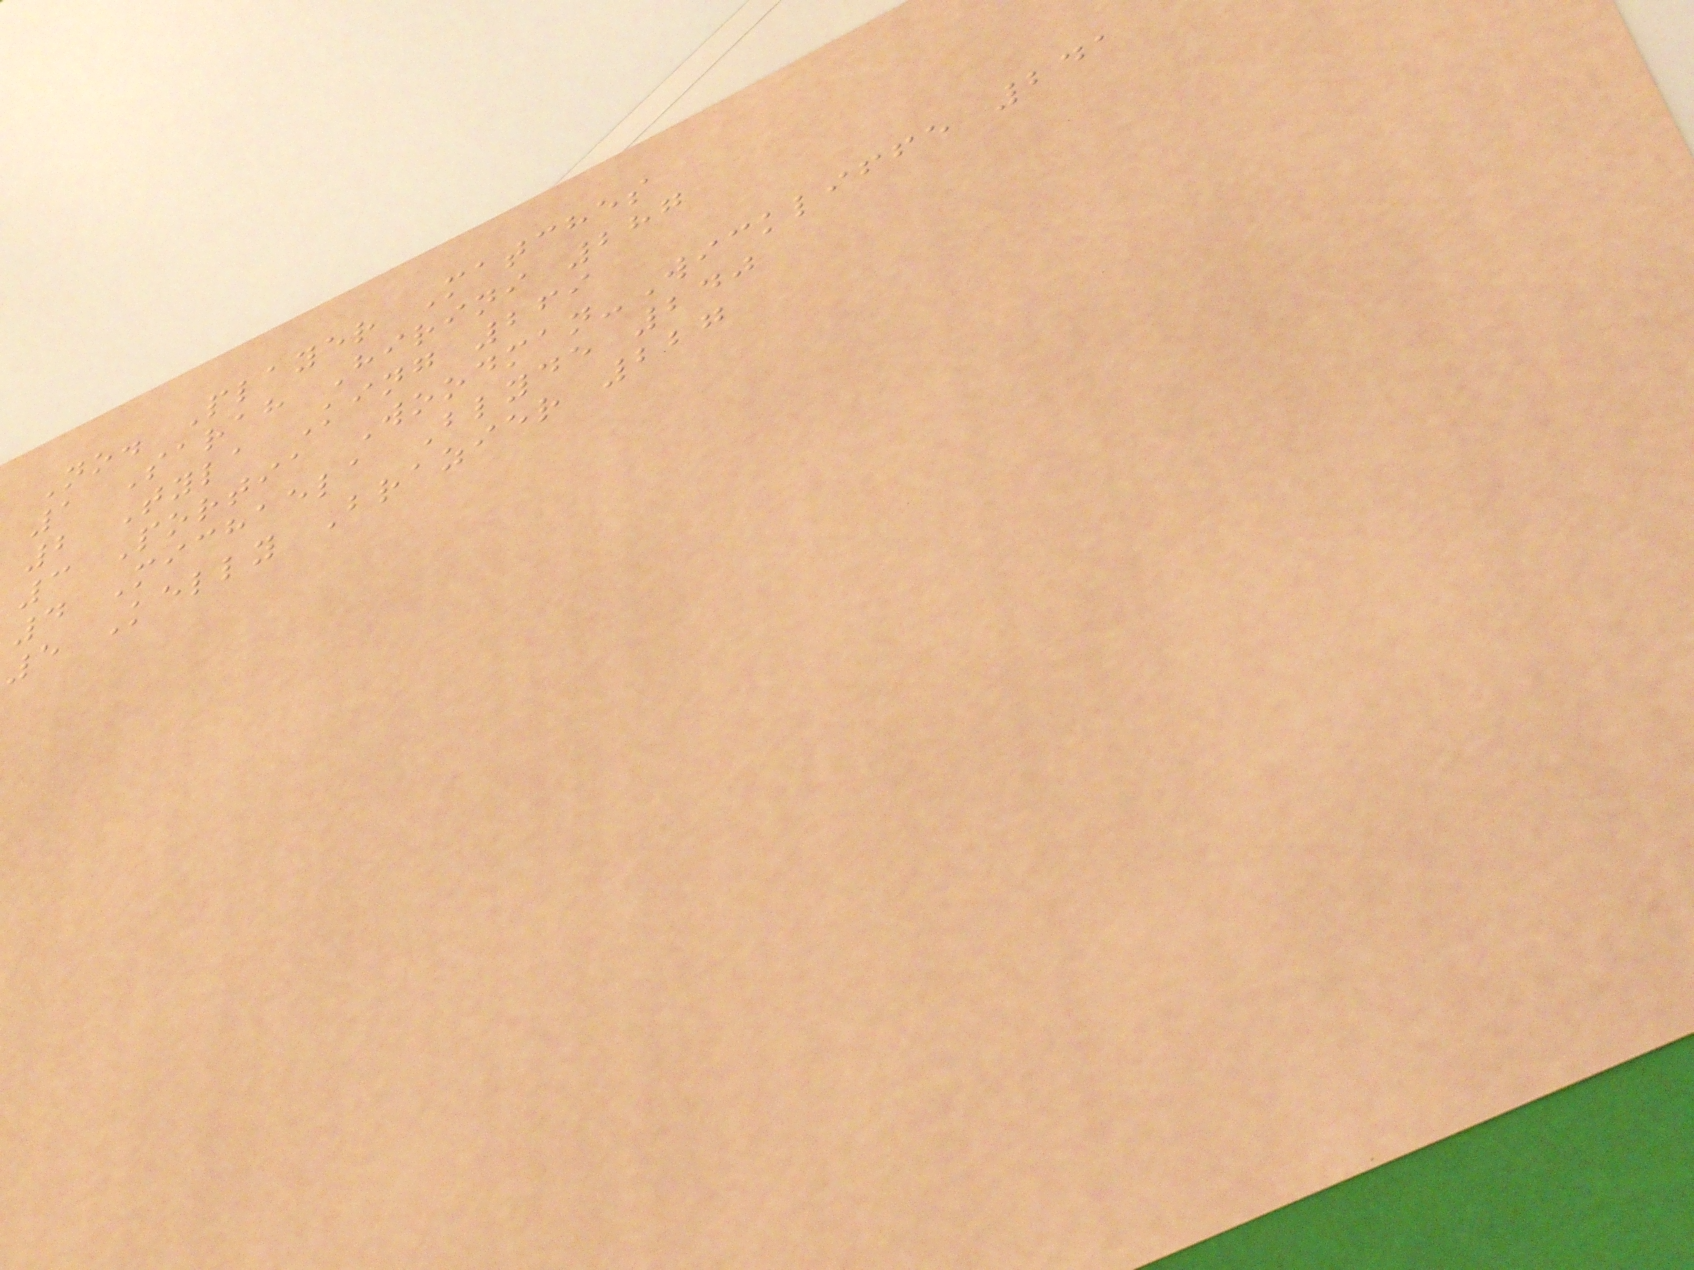No. Player Matches
1 Sarah Hirini 287
2 Tyla King 269
3 Portia Woodman-Wickliffe 241
4 Michaela Blyde 240
5 Kelly Brazier 227
